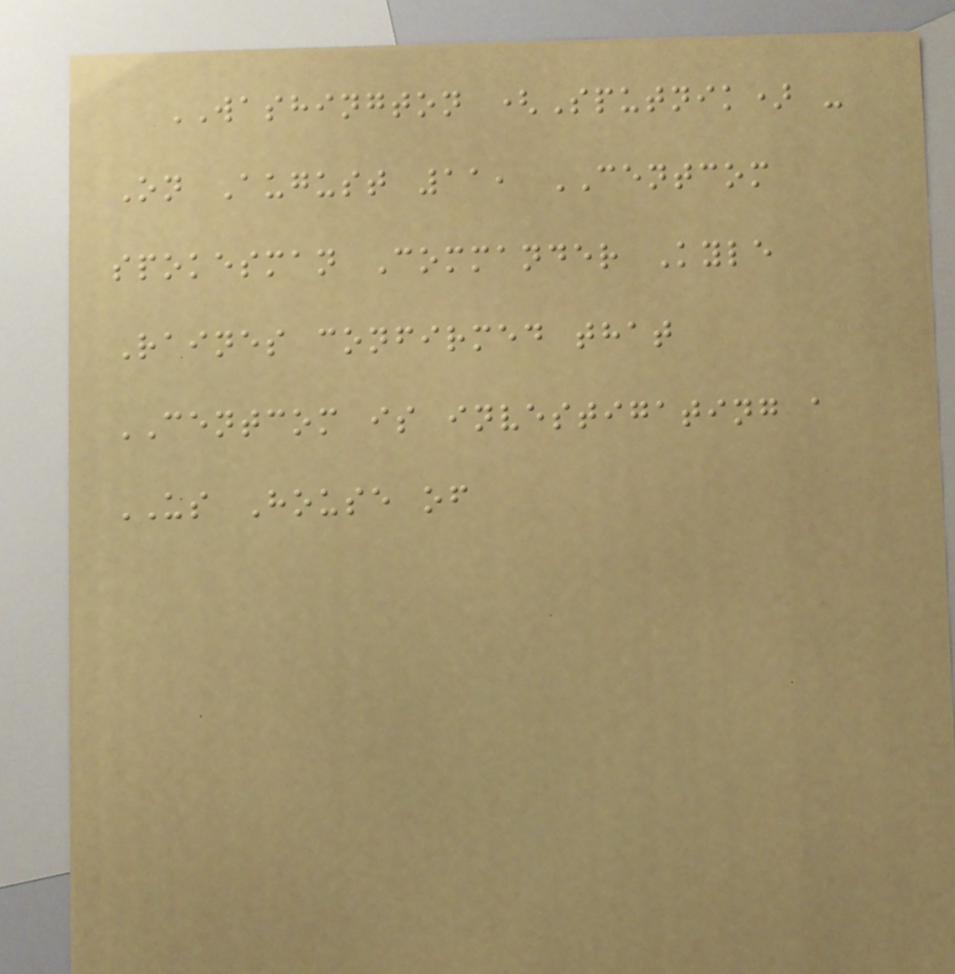WASHINGTON (Sputnik) -
On August 11, CENTCOM
spokesman Commander Kyle
Raines confirmed that
CENTCOM is investigating a
US House of
